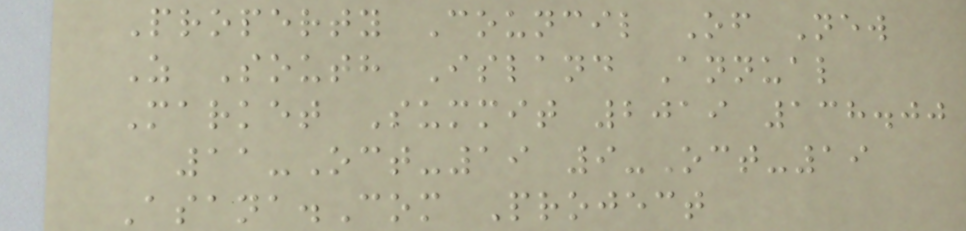Property Council Of New
Z South Island Annual
Market Summit 2019 138.00
11-Oct-19 9-Oct-19
Asana.Com Project
